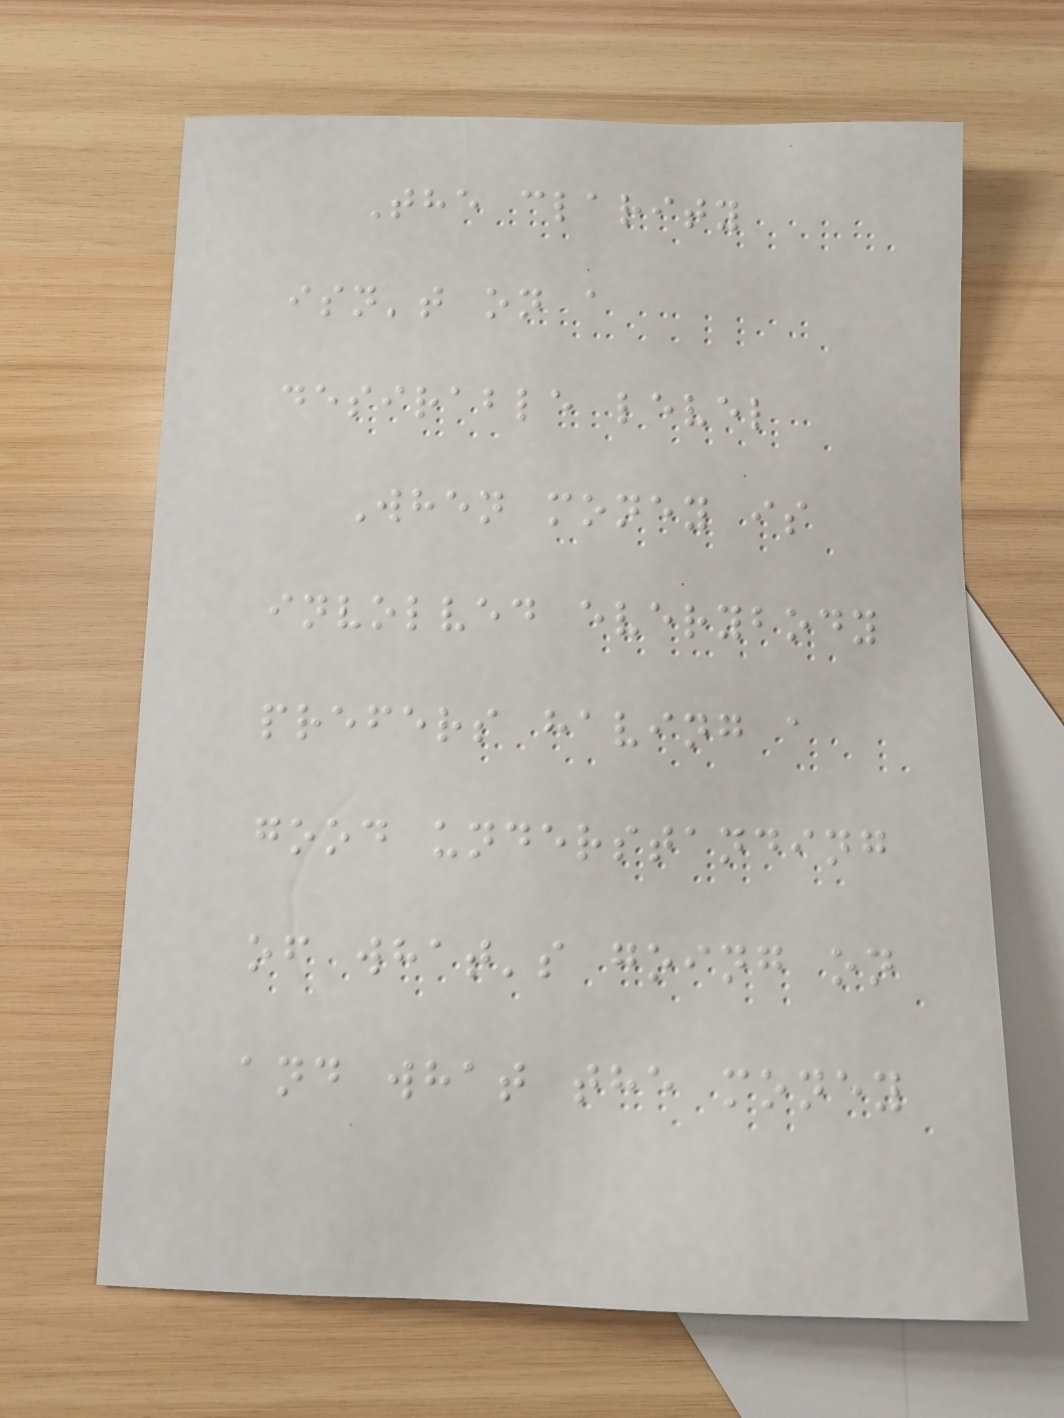The clarity
isn't on a
desirable level
When money is
involved everybody
prefers having a
good understanding
of what's going on
and what the money
